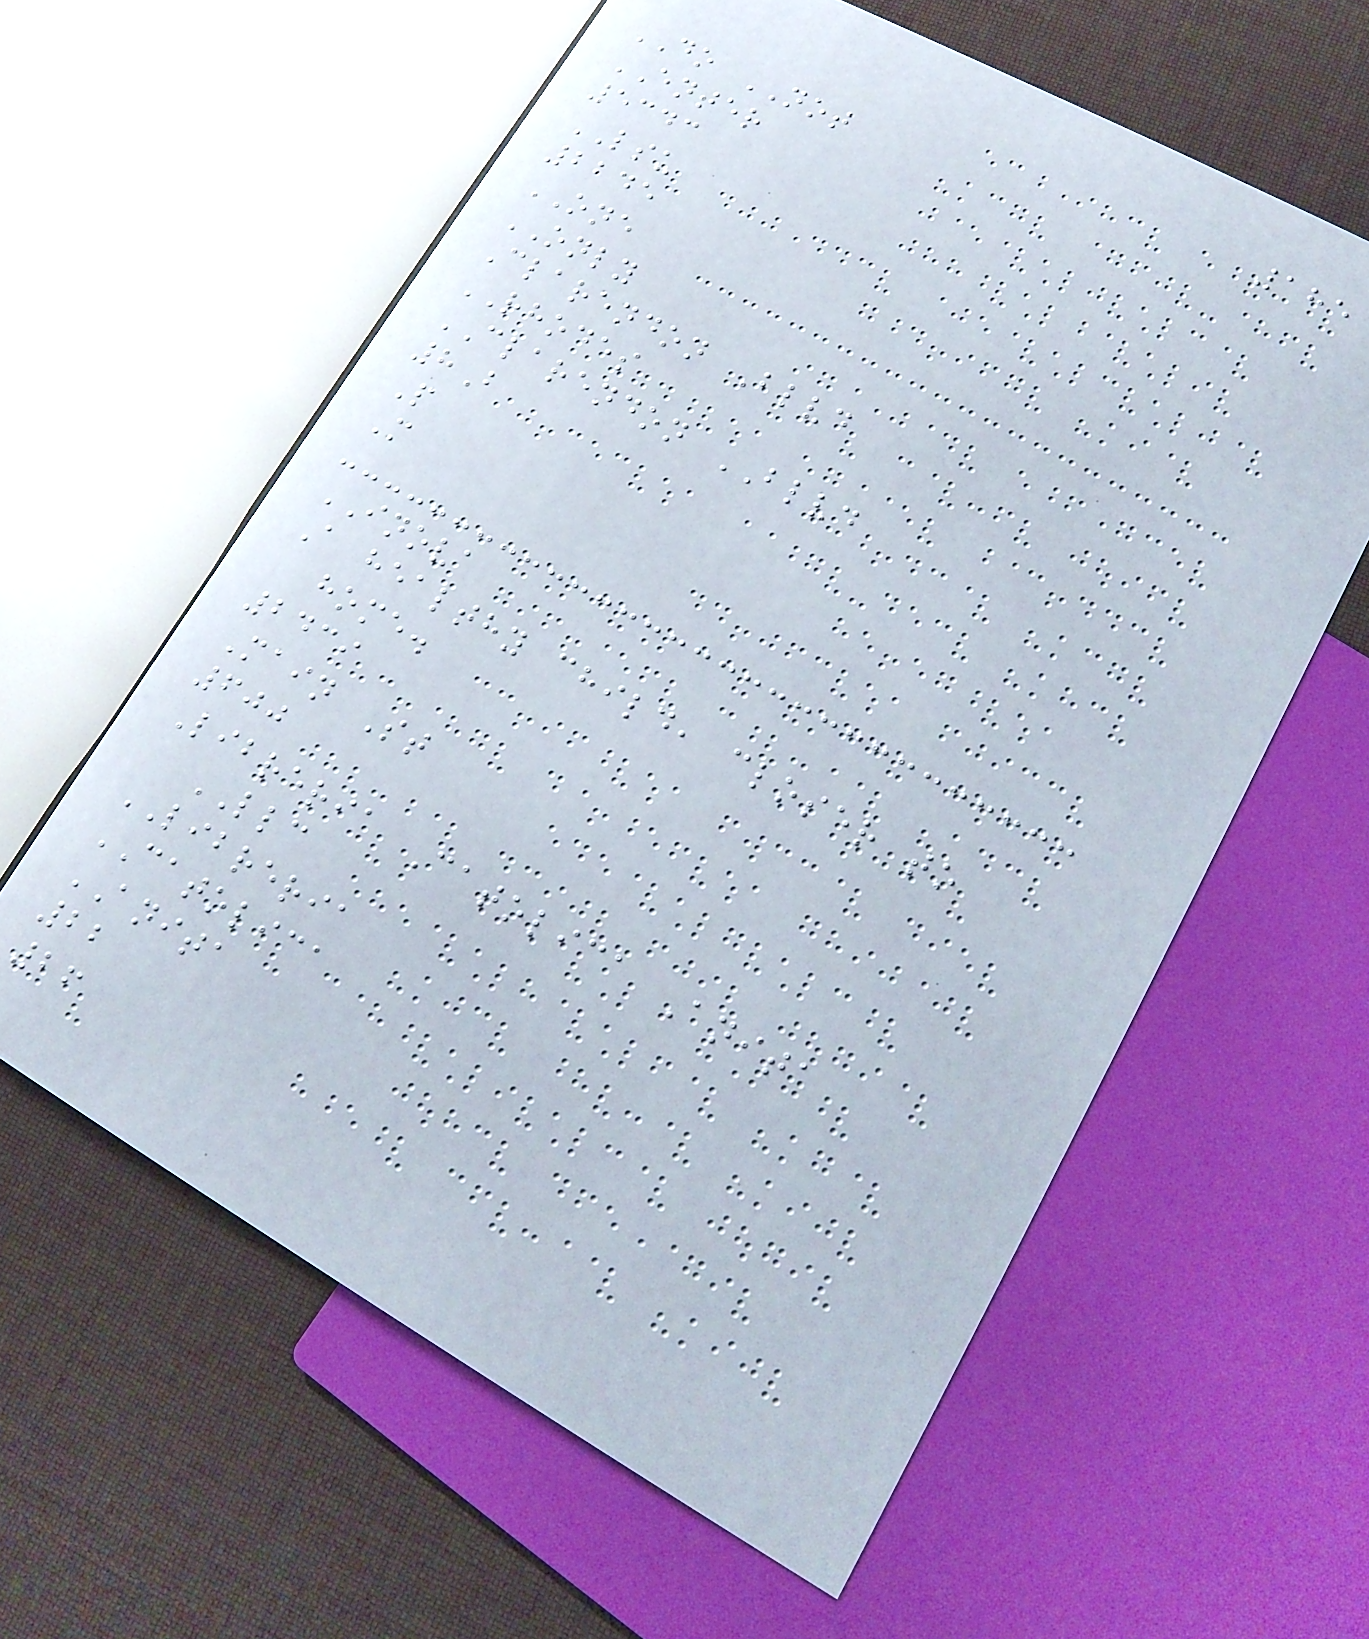185
DO NOT
ENTER
5343
LSU
2245
ONE
ONLY
Clarendon Blvd
RHODES
CLARENDON BLVD
8B
P
M
INOVA
A healthy child, closer to
home.
2439
Main St
600
Libreria Catolica Anita
LLC
LIBRERIA
CATOLICA
ANITA
22
26
